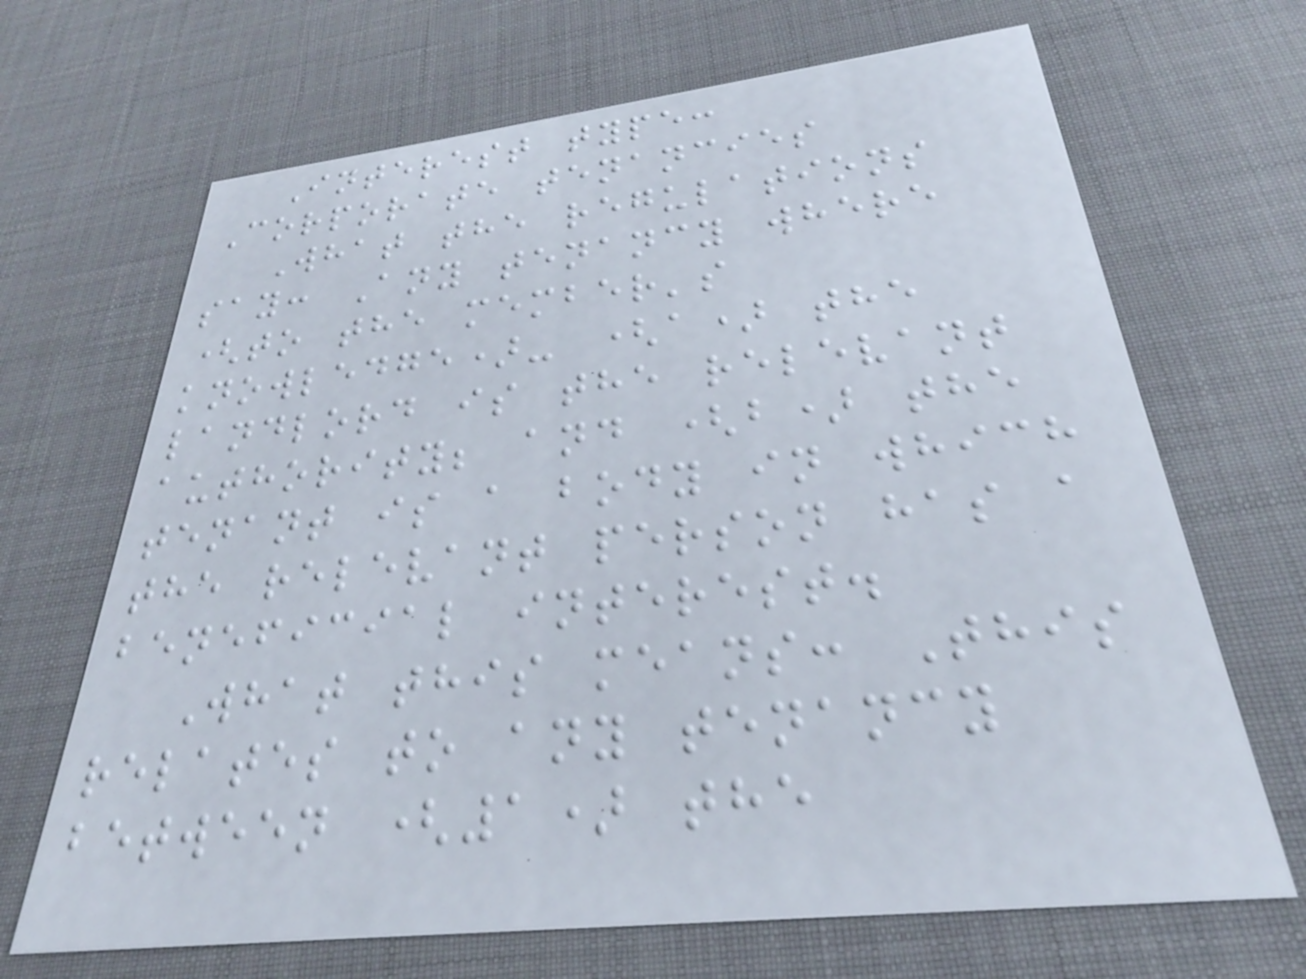Interest type:
Corporate tenancies
What the regulations
say: Any tenancy where
(to the member's
knowledge)- (a) the
landlord is the relevant
authority; and (b) the
tenant is a body in which
the relevant person has a
beneficial interest.
What this means: This
relates to any tenancy
between (1) the
